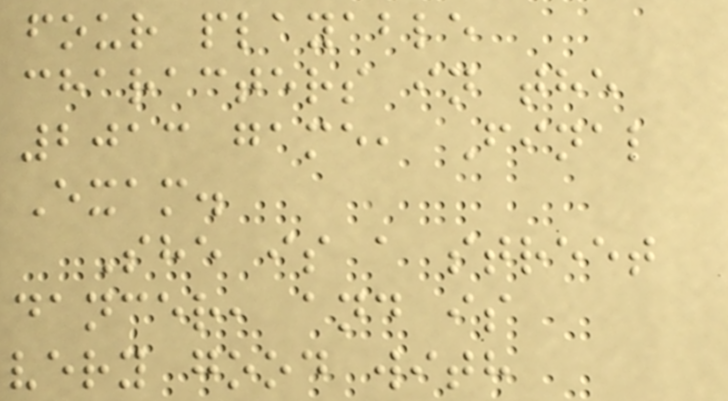four playable
characters in the
2013 game, Final
Exam.
She is a street
dancer, and is
very good with
